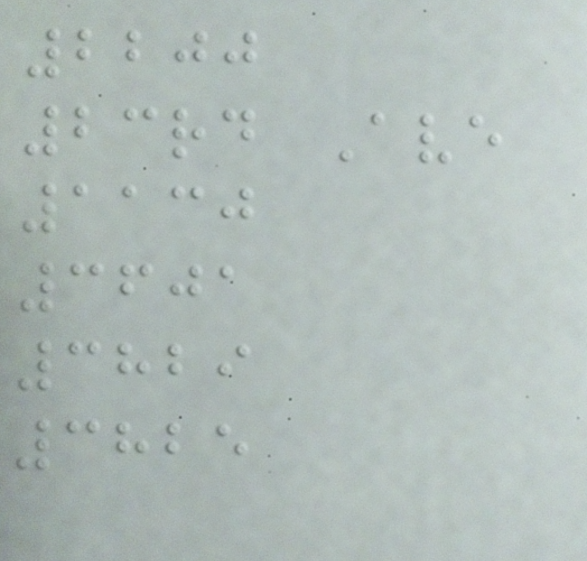2200
23rd Ave
1130
3601
3829
3825
